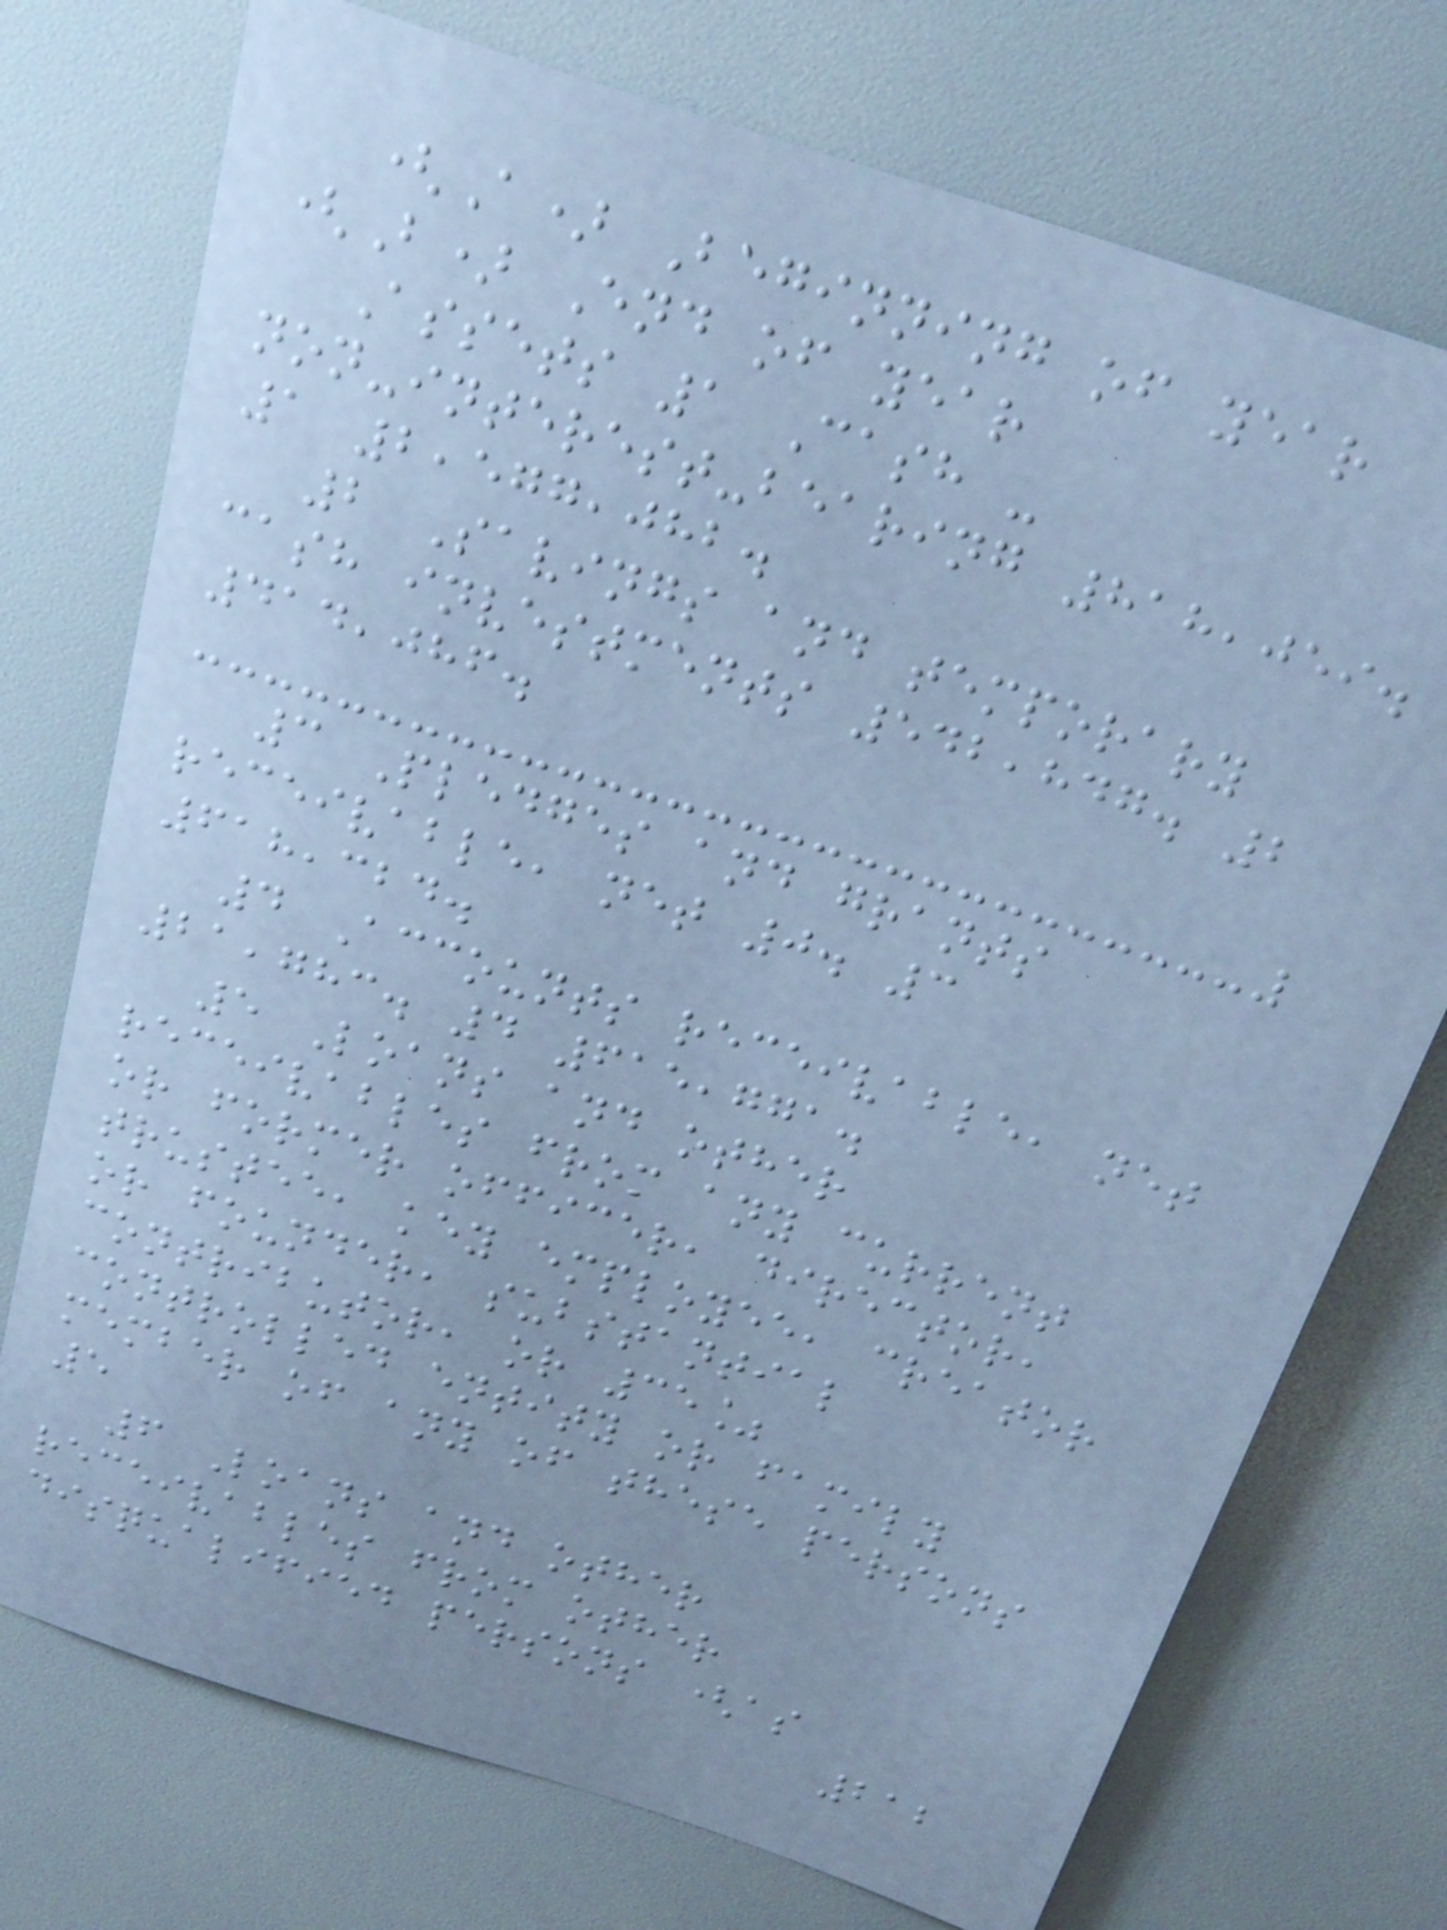(A) Beginning of year
(B) End of year
Assets 1 Cash -
non-interest-bearing 818,059.
1 2,577,082.
2 Savings and temporary
cash investments 542,847. 2
414,086.
3 Pledges and grants
receivable, net 0. 3
618,324.
4 Accounts receivable, net
21,783. 4 615,771.
5 Loans and other
receivables from any current
or former officer, director,
trustee, key employee, creator
or founder, substantial
contributor, or 35%
controlled entity or family
member of any of these persons
5
6 Loans and other
receivables from other
disqualified persons (as
212
